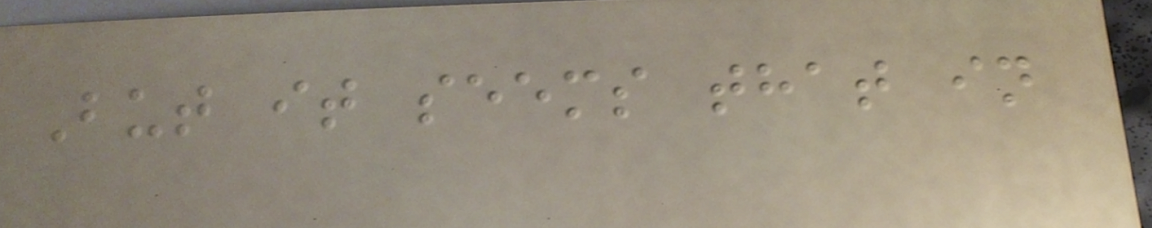But it seems that in
